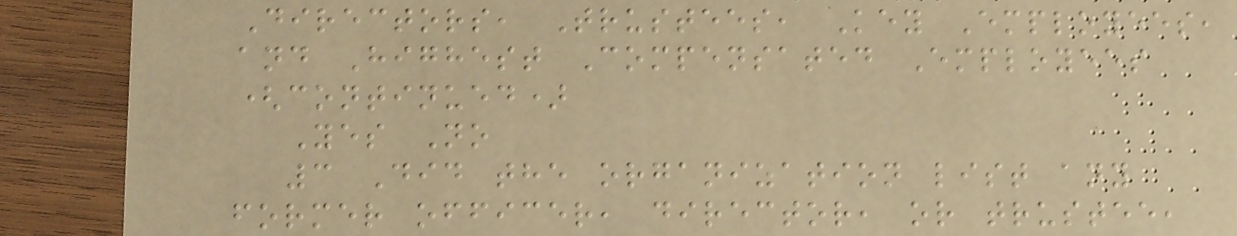Directors, Trustees, Key Employees,
and Highest Compensated Employees
(continued)
Yes No
3 Did the organization list any
former officer, director, or trustee,
